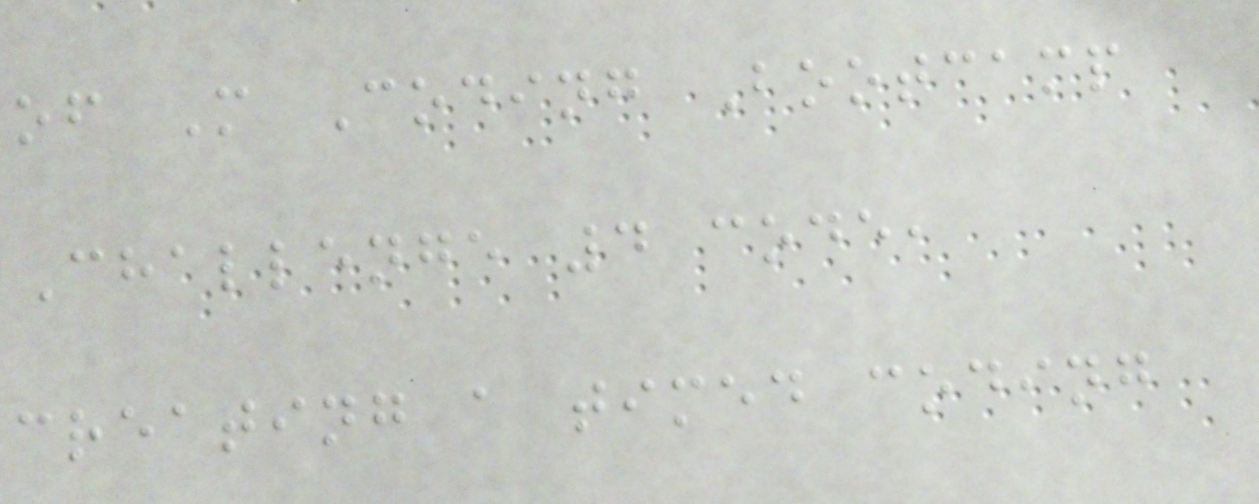of M Coding Bootcamp
Challenge 4 code,
creating a timed coding
